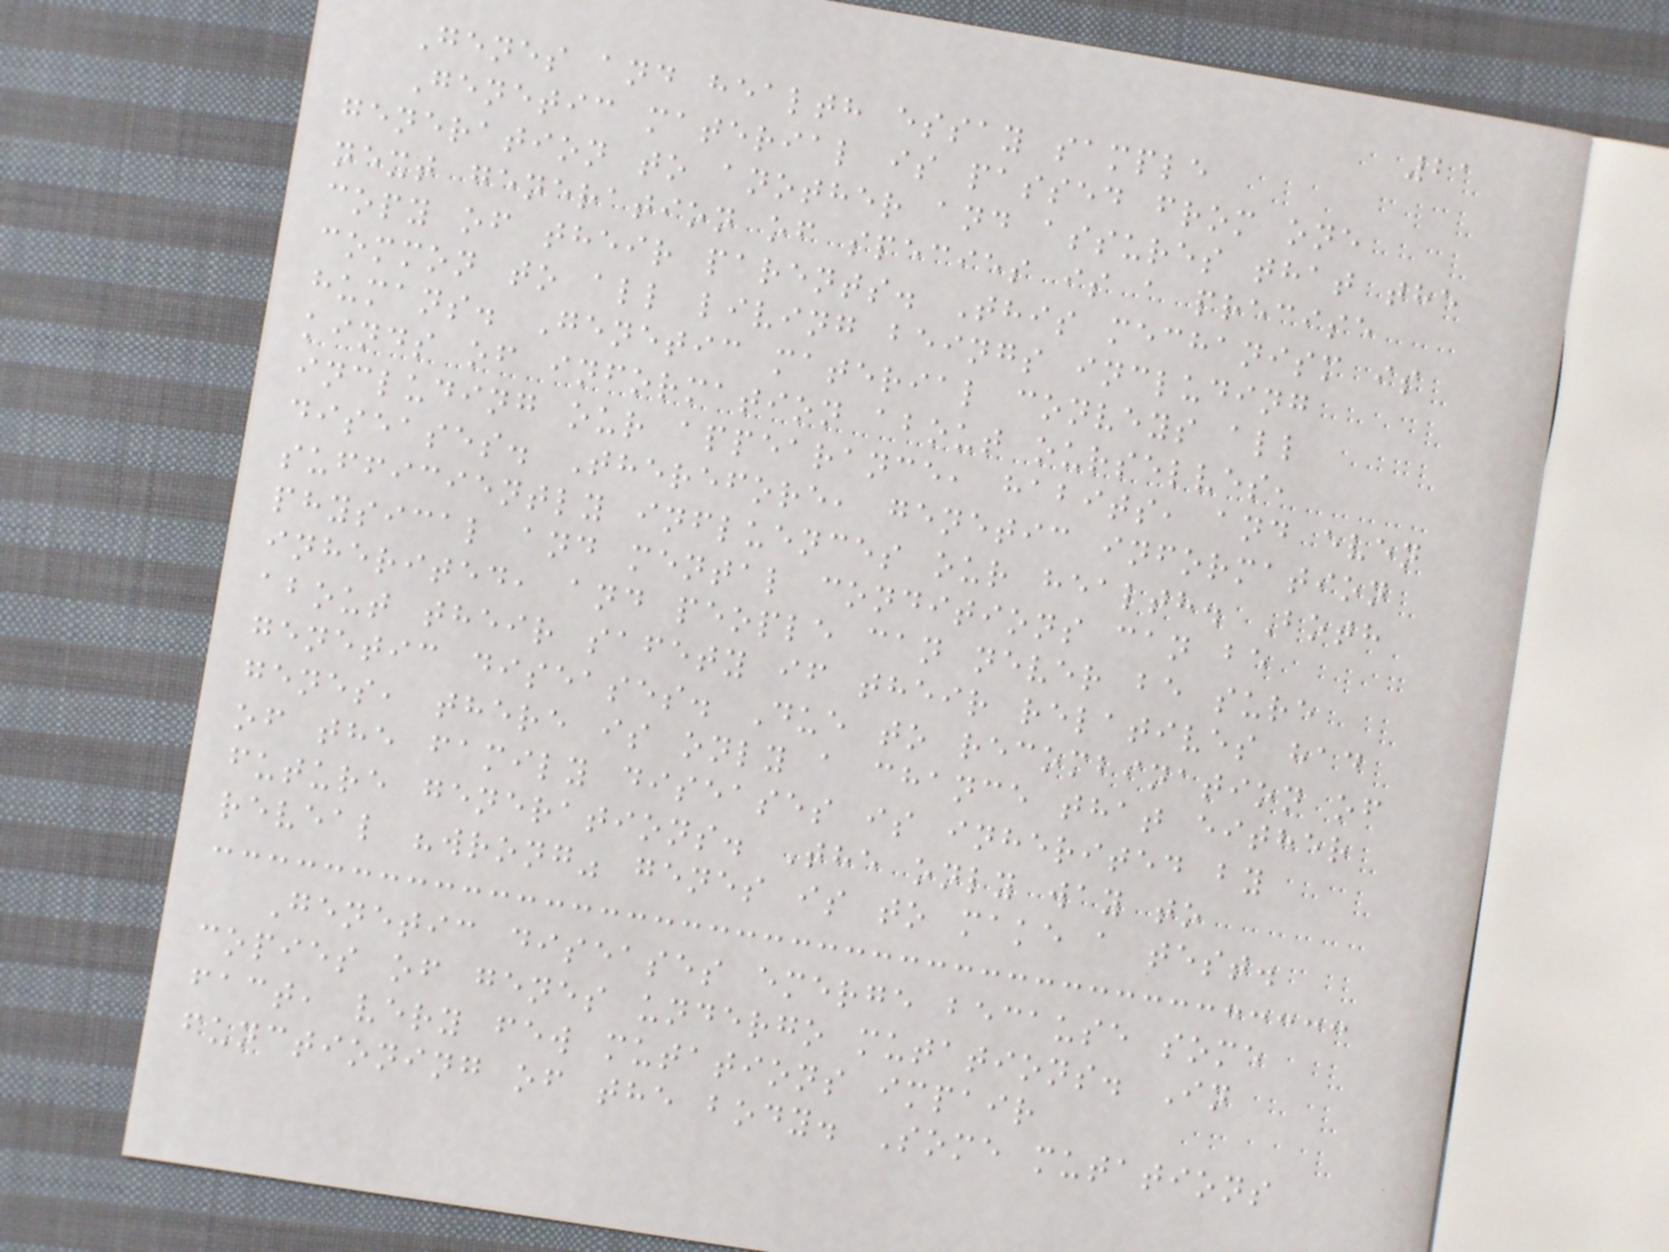21
Genes and health essay sample
Genetic material is passed from one
generation to another and assures that the
next generation of species is a precise
copy of their parents. This mechanism is
common to all living beings including
humans. Genetic material conveys all
kinds of information about ourselves,
including our appearance, habits, and even
diseases. Therefore, genetic information
sufficiently influences our health. Both
physical and mental conditions can be
inherited, and people can never be sure
about their safety if their relatives had
genetic diseases. Due to recombination of
genes, there is only a chance that either
of the family diseases is inherited by
future generations. The only way to
reveal "wrong" genes is to make a test.
Genetic diseases emerge because some
copies of genes undergo mutations. In
fact, very few mutations impair
functioning of the body. Some mutations
